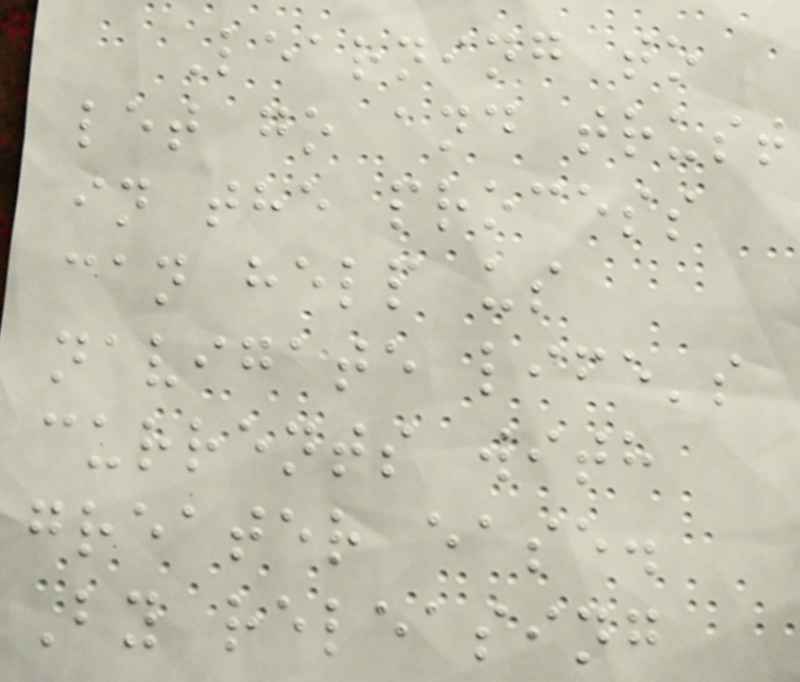Learning to
let go and trust
in the process
can help us
navigate life's
currents with
greater ease.
By releasing
